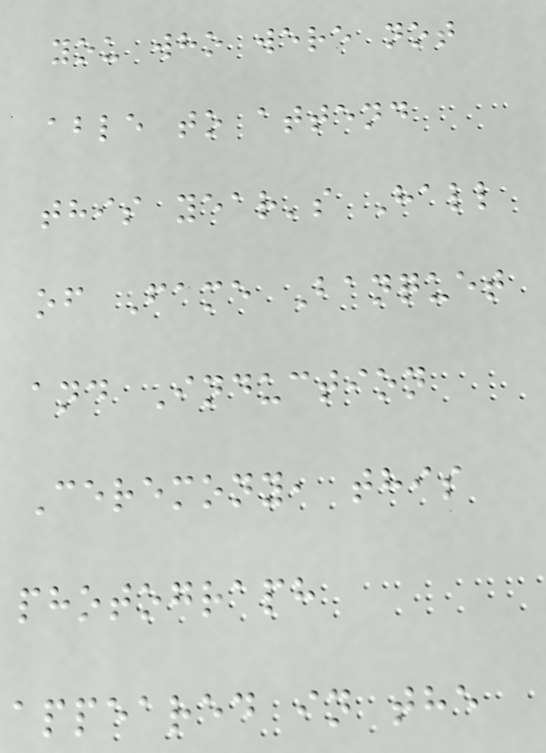you who were not
able to attend
this year's Hall
of Fame Banquet
and Induction
Ceremony, this
photograph
appeared in the
